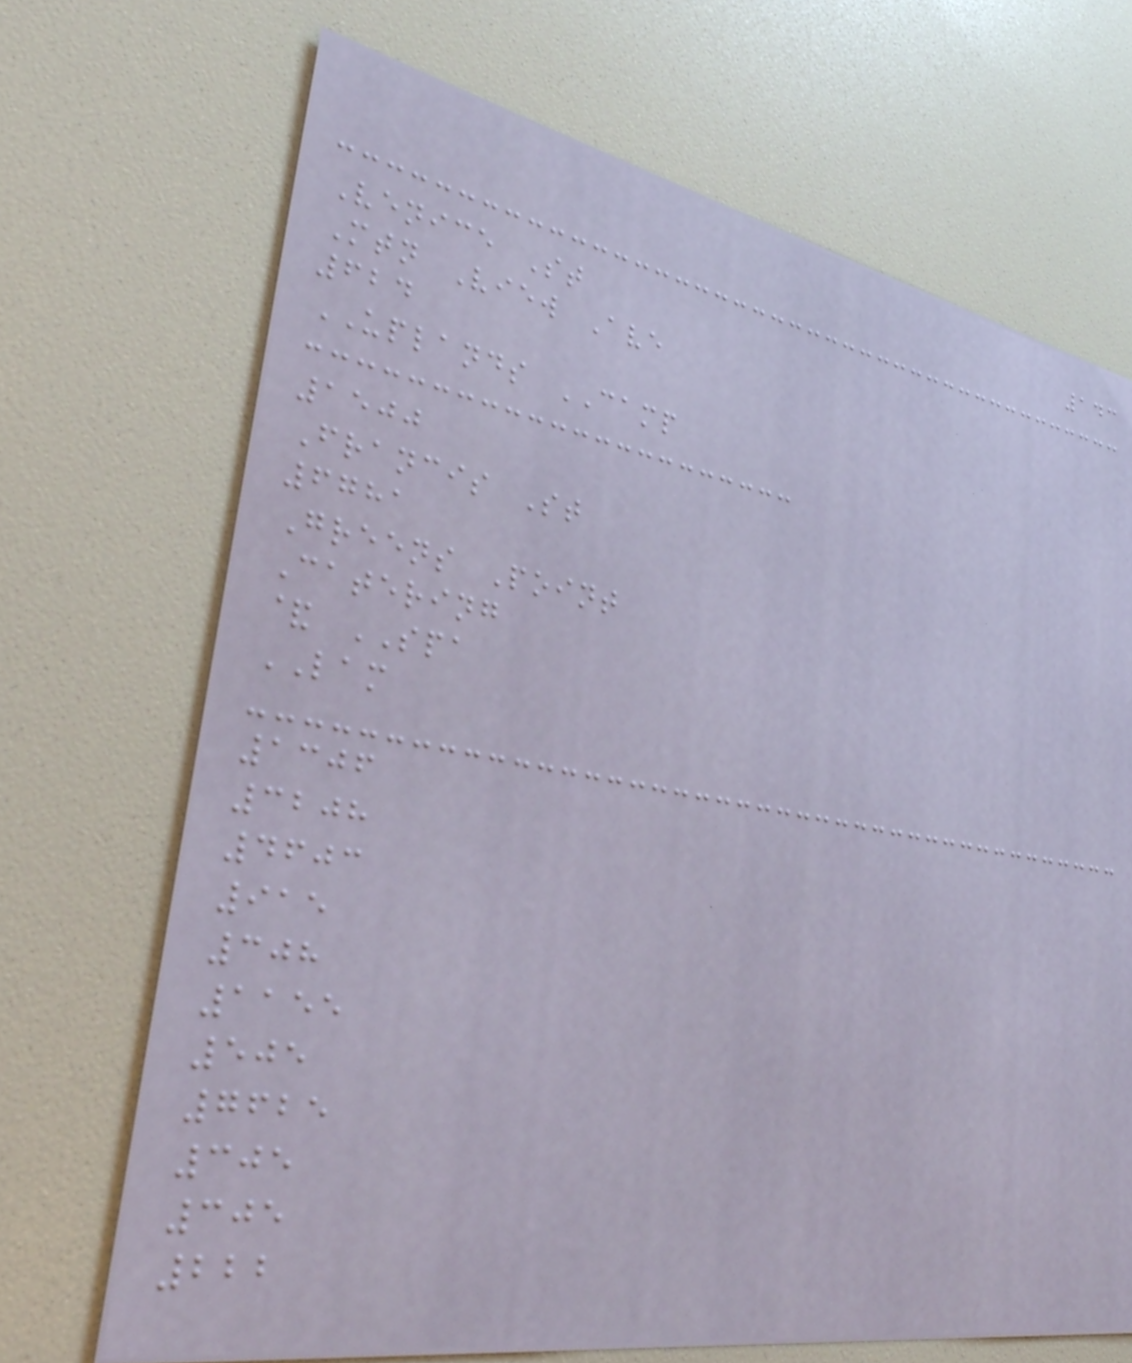143
Venice St
Mtn View Ave
624
UPLANDS CAMP
1500
Francis St
6781
Greens Point
Catering
& SPA
LAM
1306
3208
4603
915
308
1155
505
7625
305
305
222
